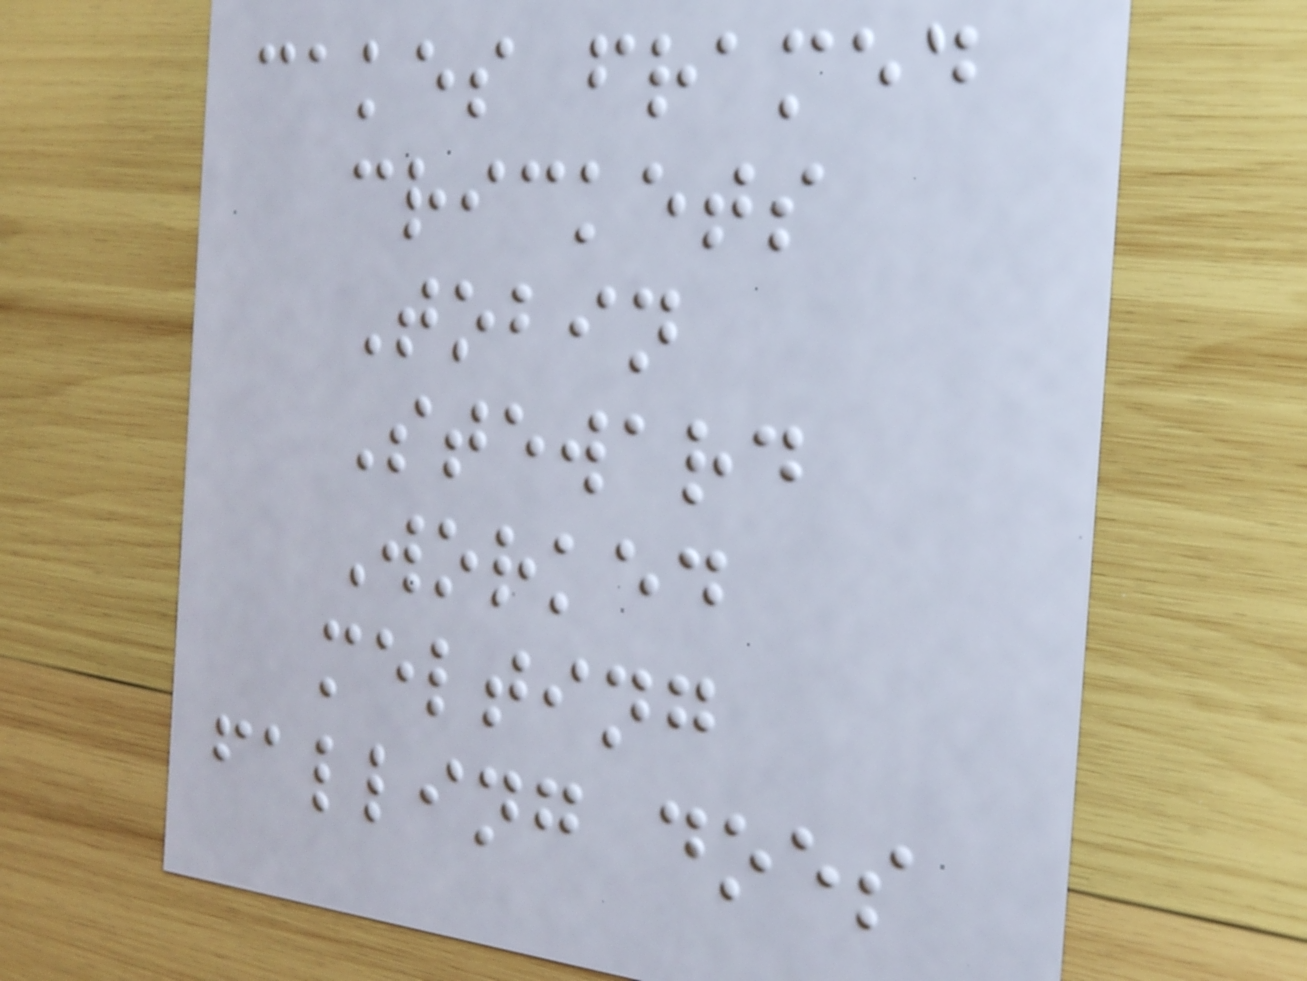cakes framed
crickets
Tobin
Steward
Worked
melting
falling does
